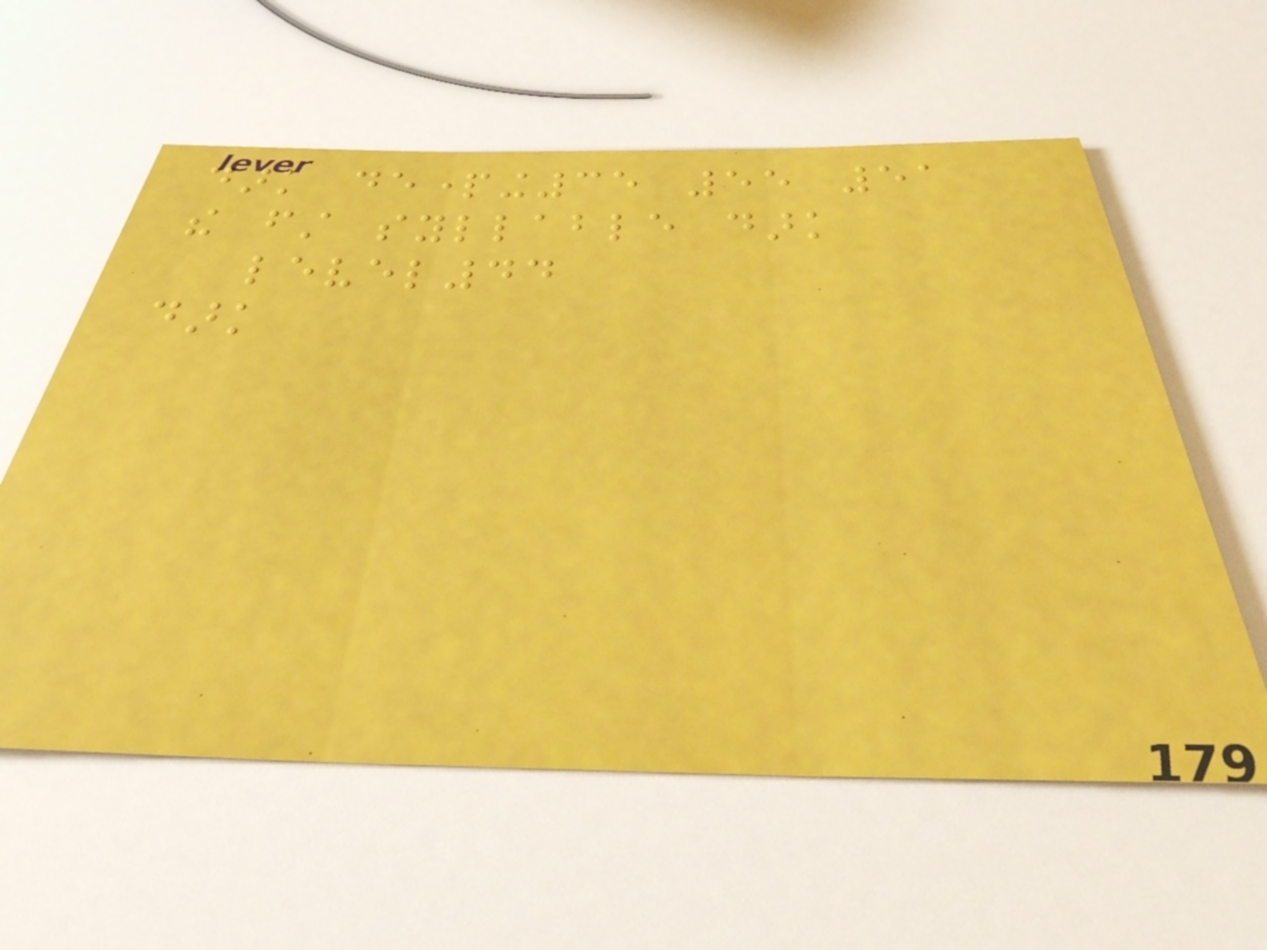dark departing35 55 51
the first syllable dark
level44
dark
